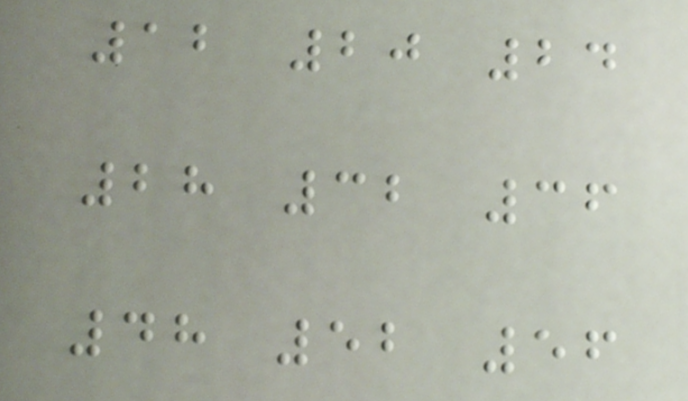12 20 24
28 32 36
48 52 56
